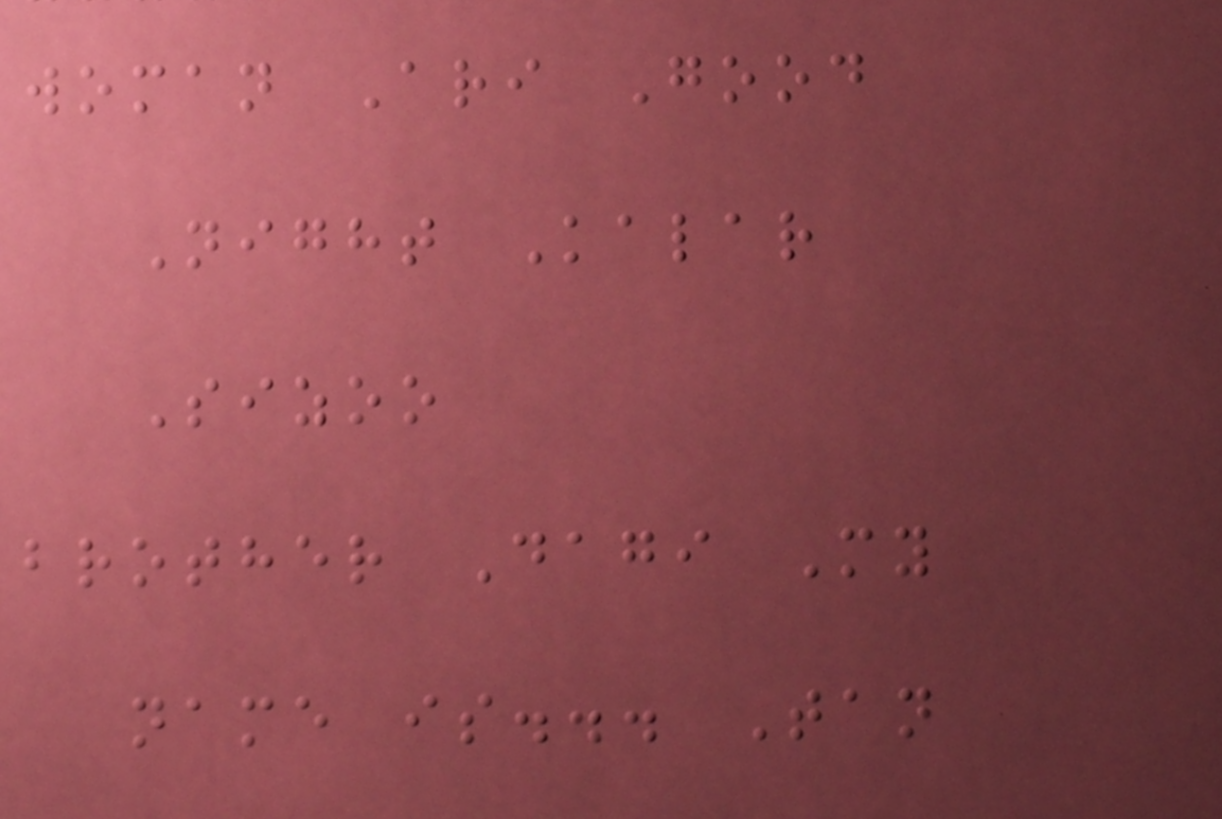woman Ari Good
Night Kalar
Sizoo
brother Dagi My
name is... Tan
